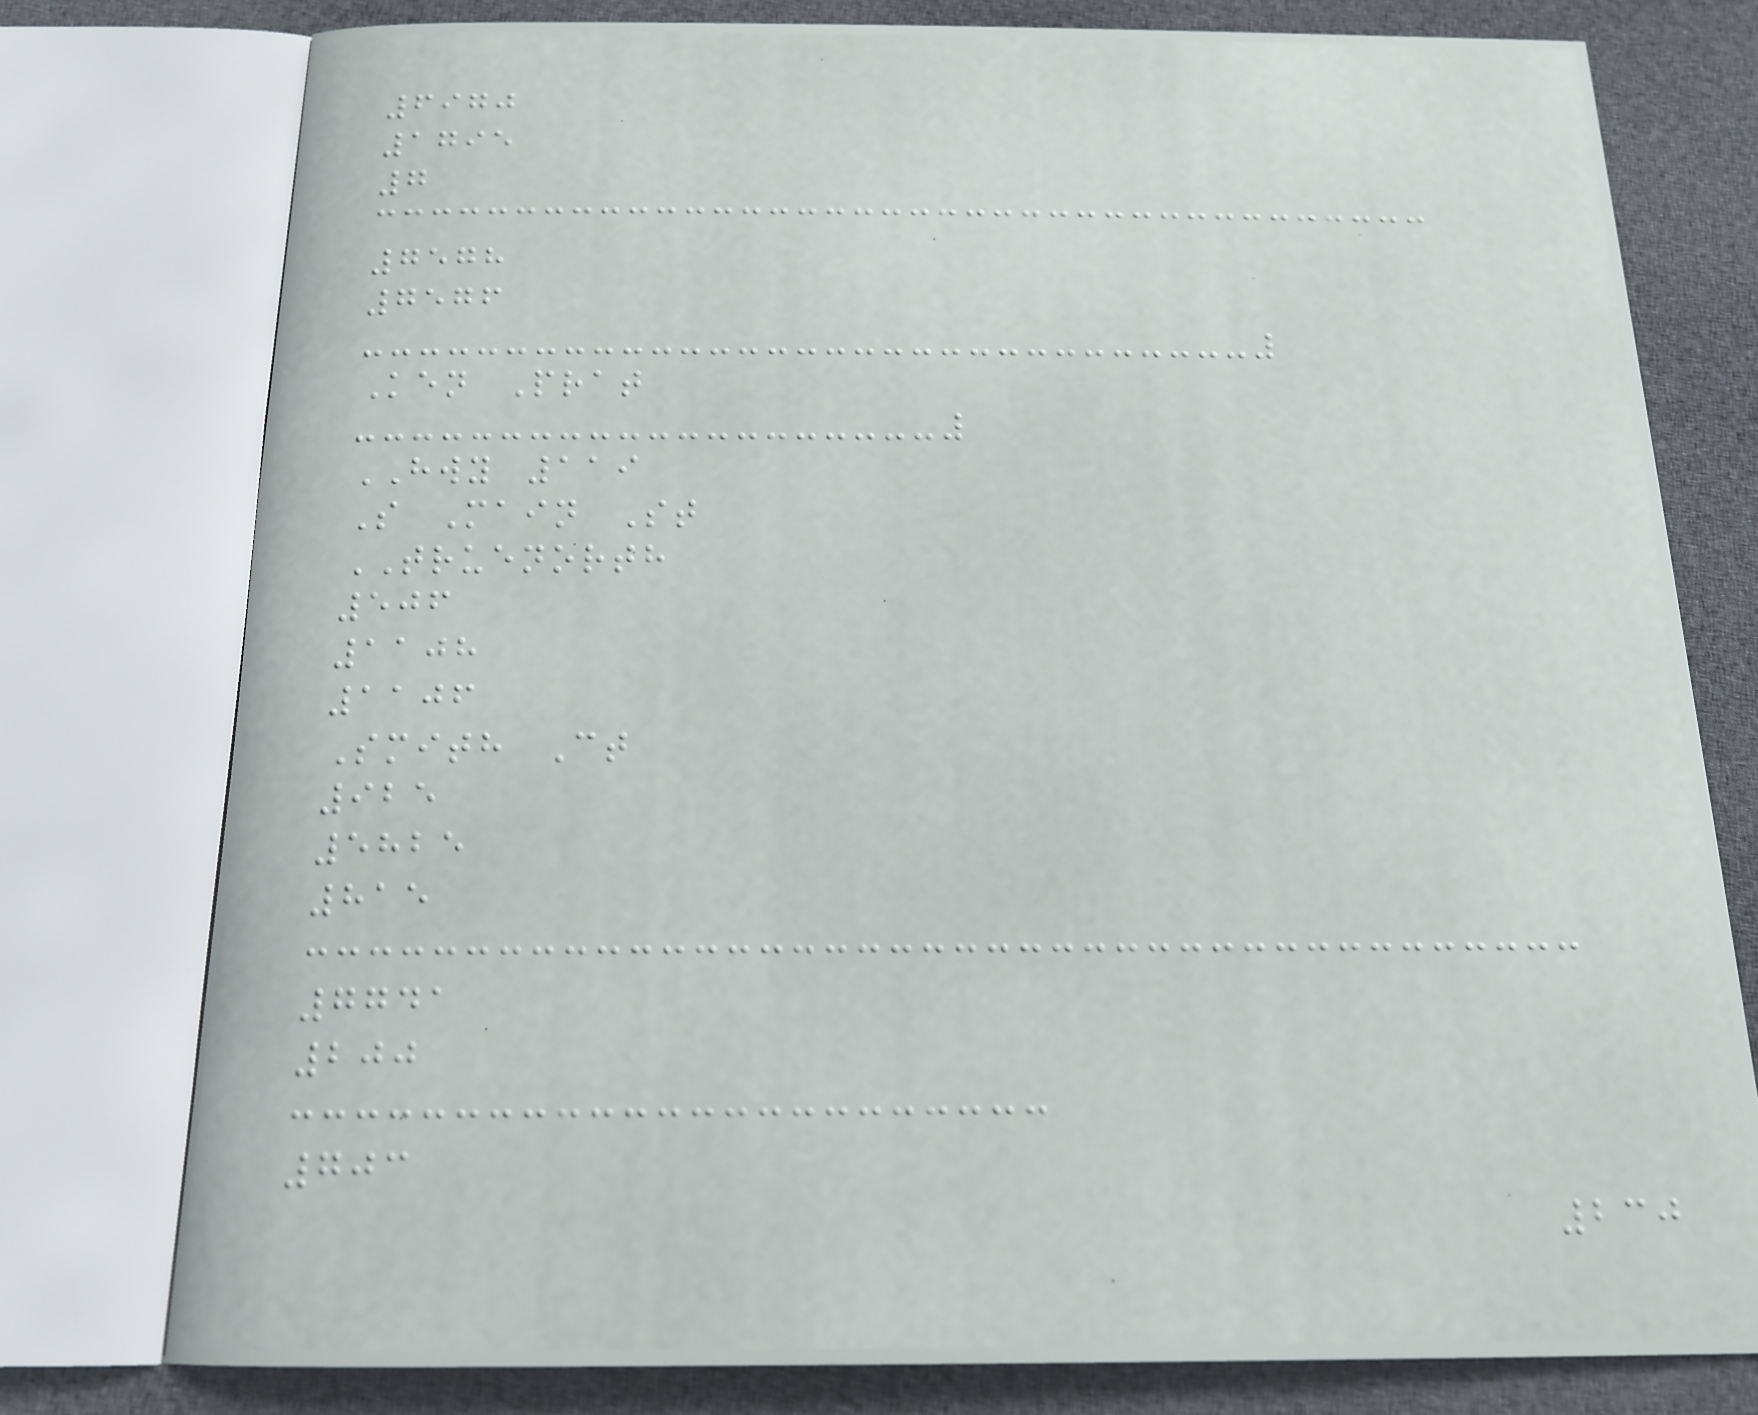6970
1795
7
7578
7576
Ken Prat
HWY 119
S Main St
TRUENORTH
506
1108
1106
Smith Ct
925
5825
815
7741
200
703
230
